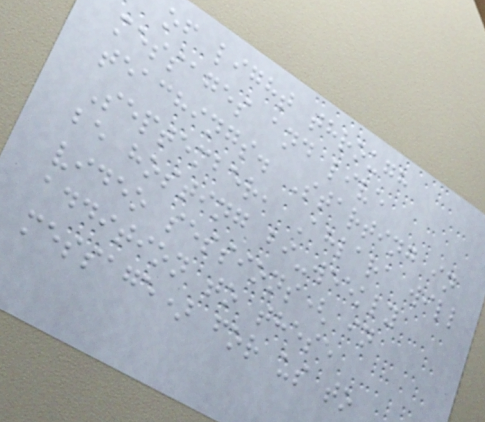of light through
messages and live
teachings. Starting in
September, Ahlara will
be hosting bi-weekly
video sessions( in
addition to these
message) for us to
